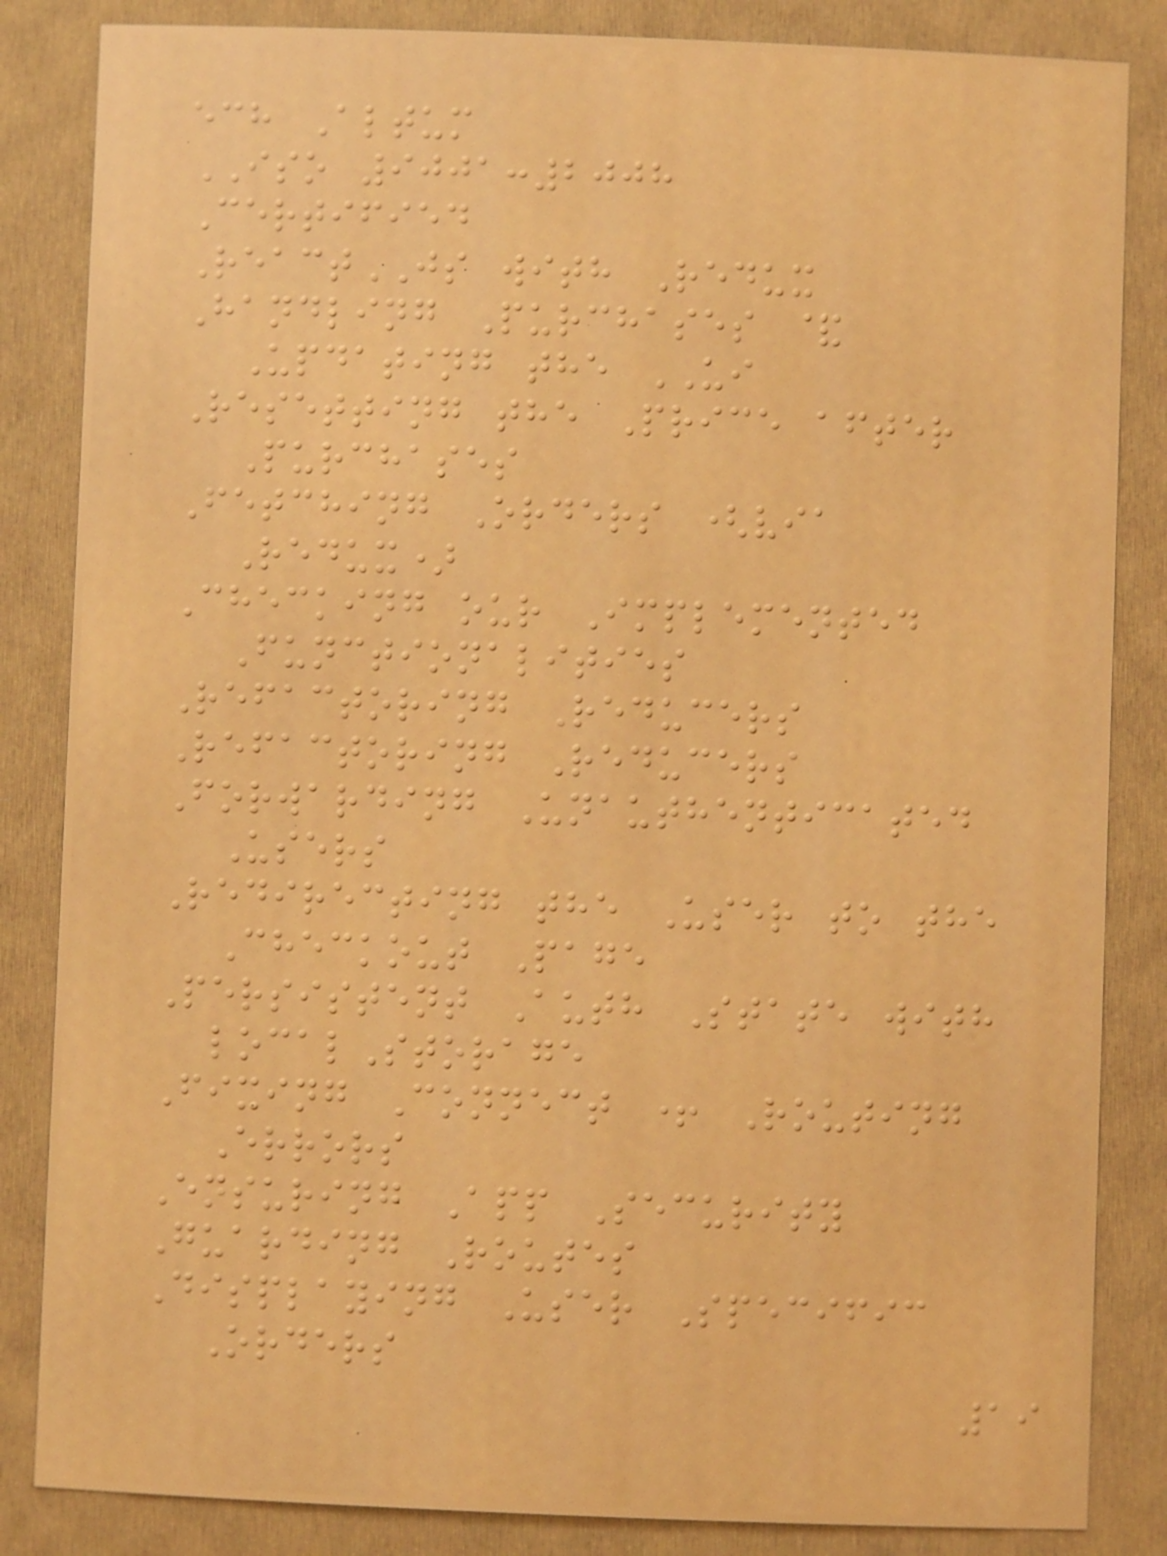ech Altum
ISO 9001:2008
Certified
ReactJS with Redux
Handling Purchases &
Updating the UI
Resetting the Price after
Purchases
Fetching Orders (via
Redux)
Checking our Implemented
Functionalities
Refactoring Reducers
Refactoring Reducers
Forwarding Unauthenticated
Users
Redirecting the User to the
Checkout Page
Persistent Auth State with
localStorage
Fixing Connect + Routing
Errors
Ensuring App Security
Guarding Routes
Displaying User Specific
Orders
19
